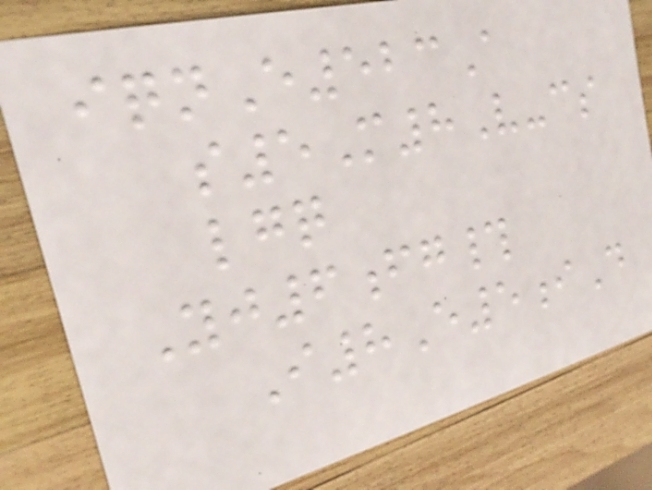iqnE523A
s5M8V-cs
lgq
Yj6fg#
I8E5iD
